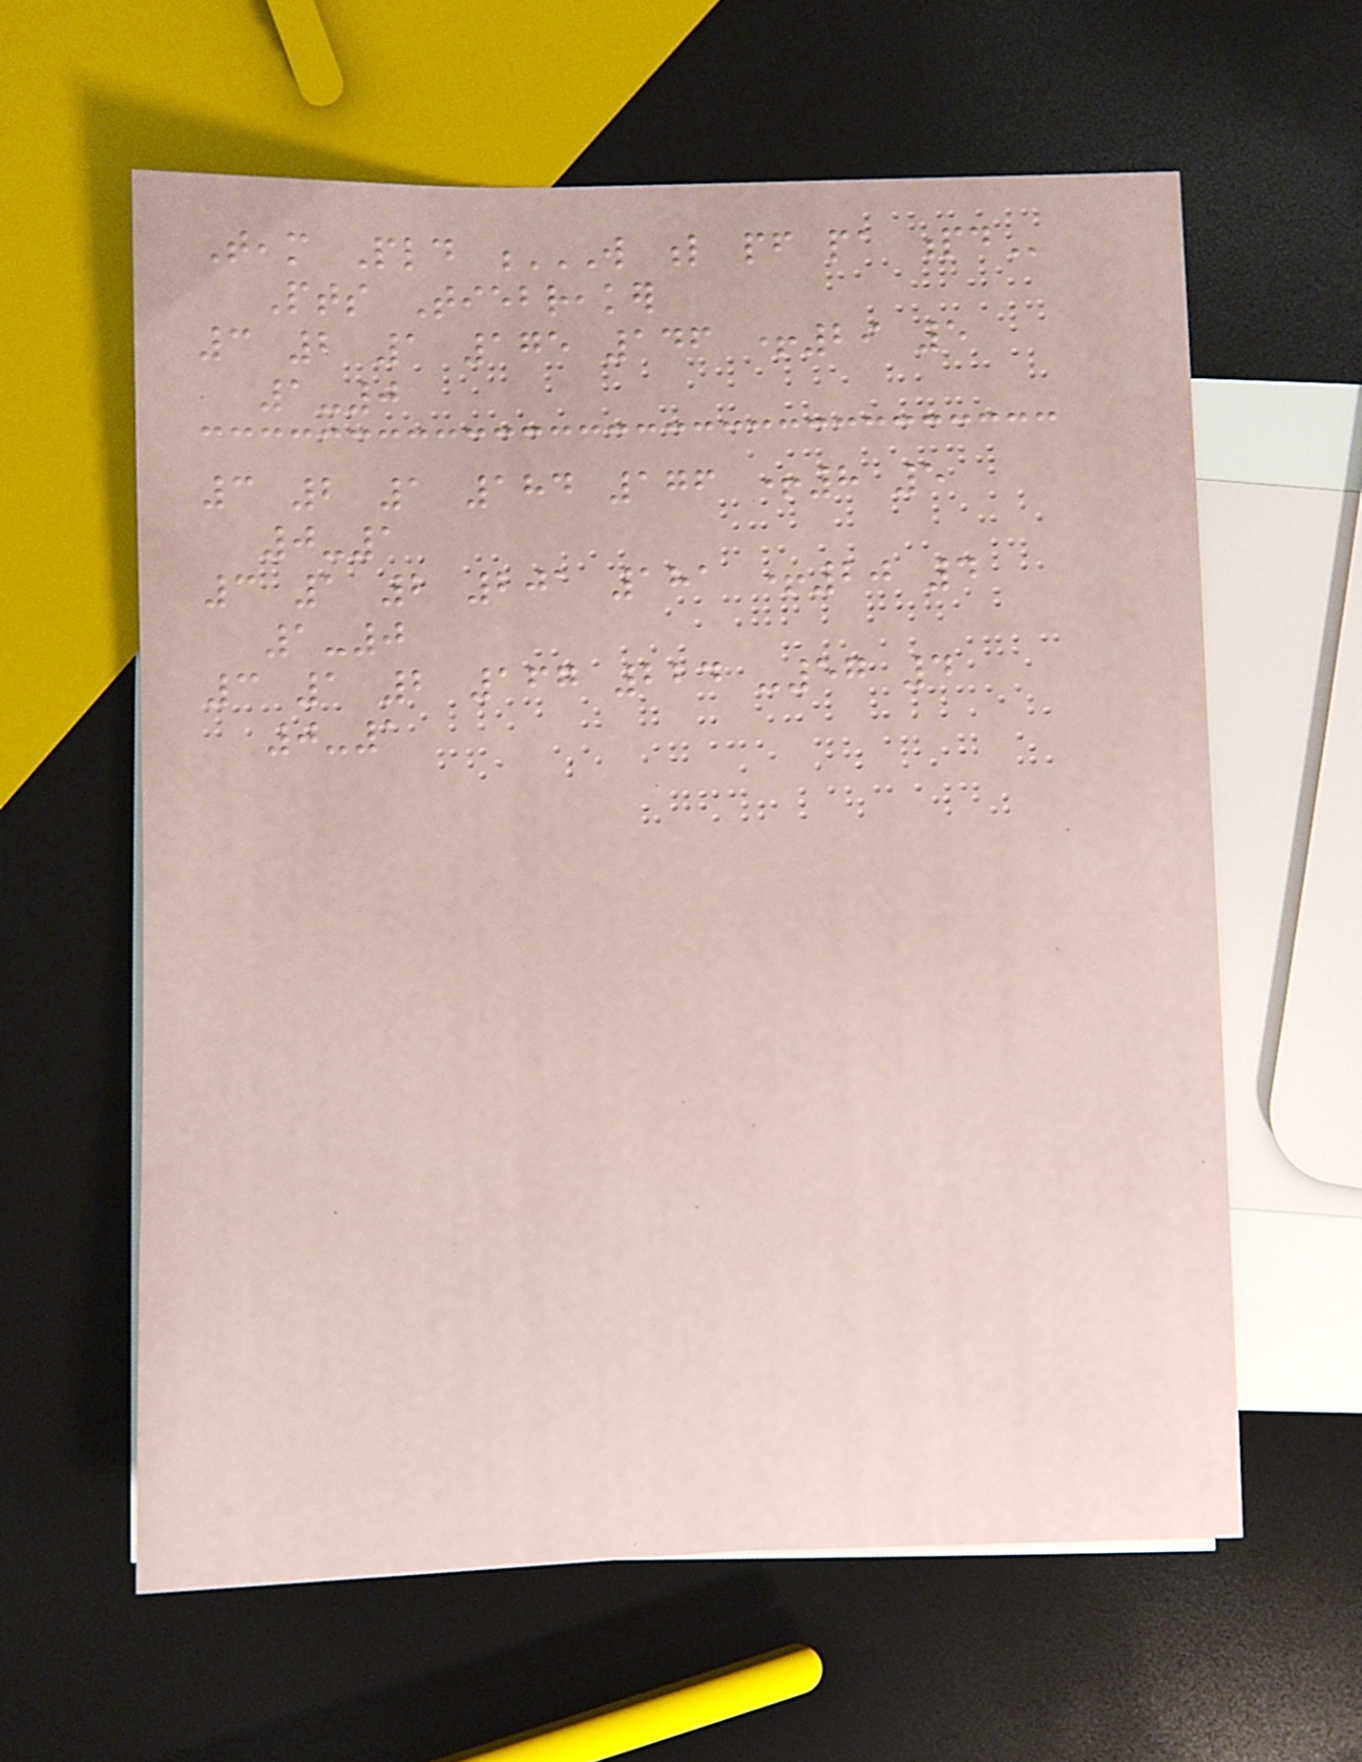Team Pld W L PF PA PD
Pts Tiebreaker
3 2 1 175 146 +29 5
1-0
3 2 1 184 176 +8 5
0-1
3 1 2 201 181 +20 4
1-0
3 1 2 167 224 -57 4
0-1
